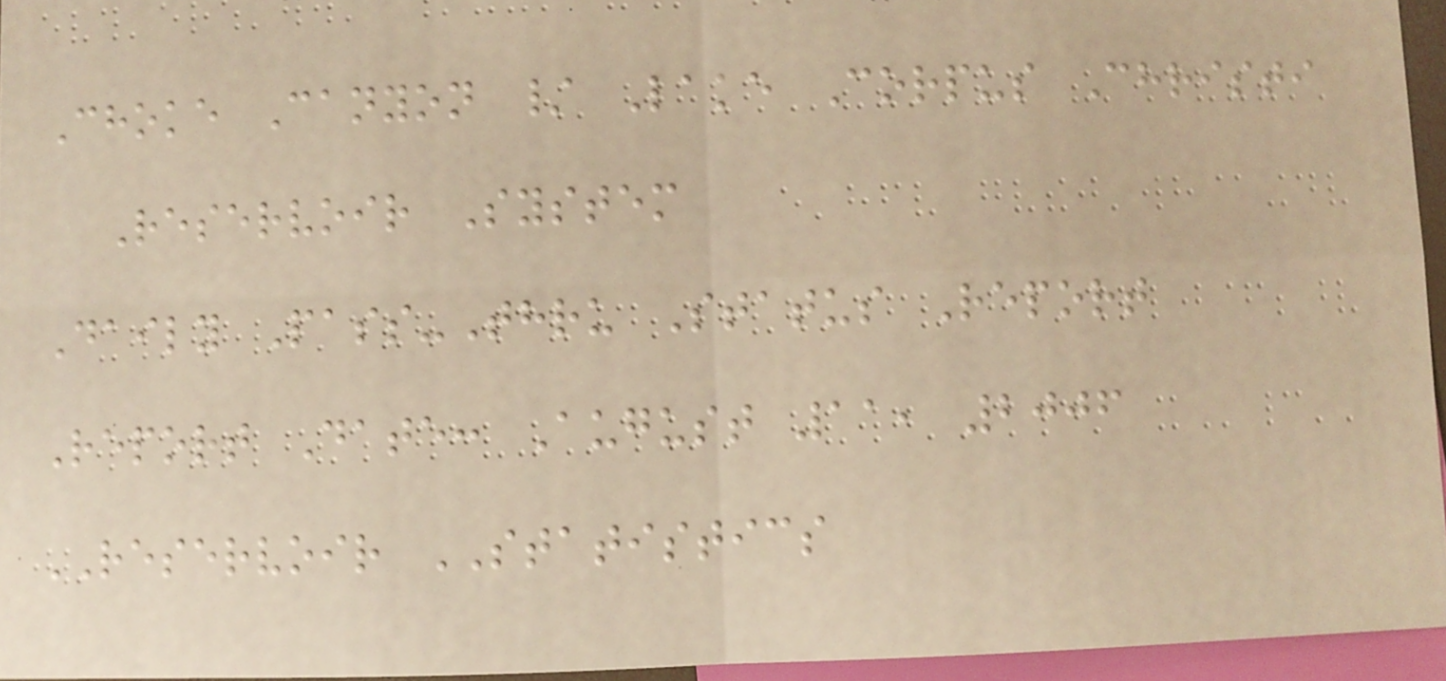Choke Canyon / Lake Corpus Christi
Reservoir System
Daily Pass-Thru Status Report
Report Date: August 11, 2006
RESERVOIR STATISTICS
